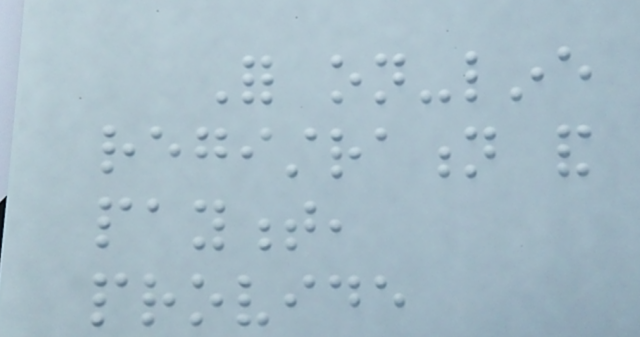For on-line
registration and
payment,
provide
